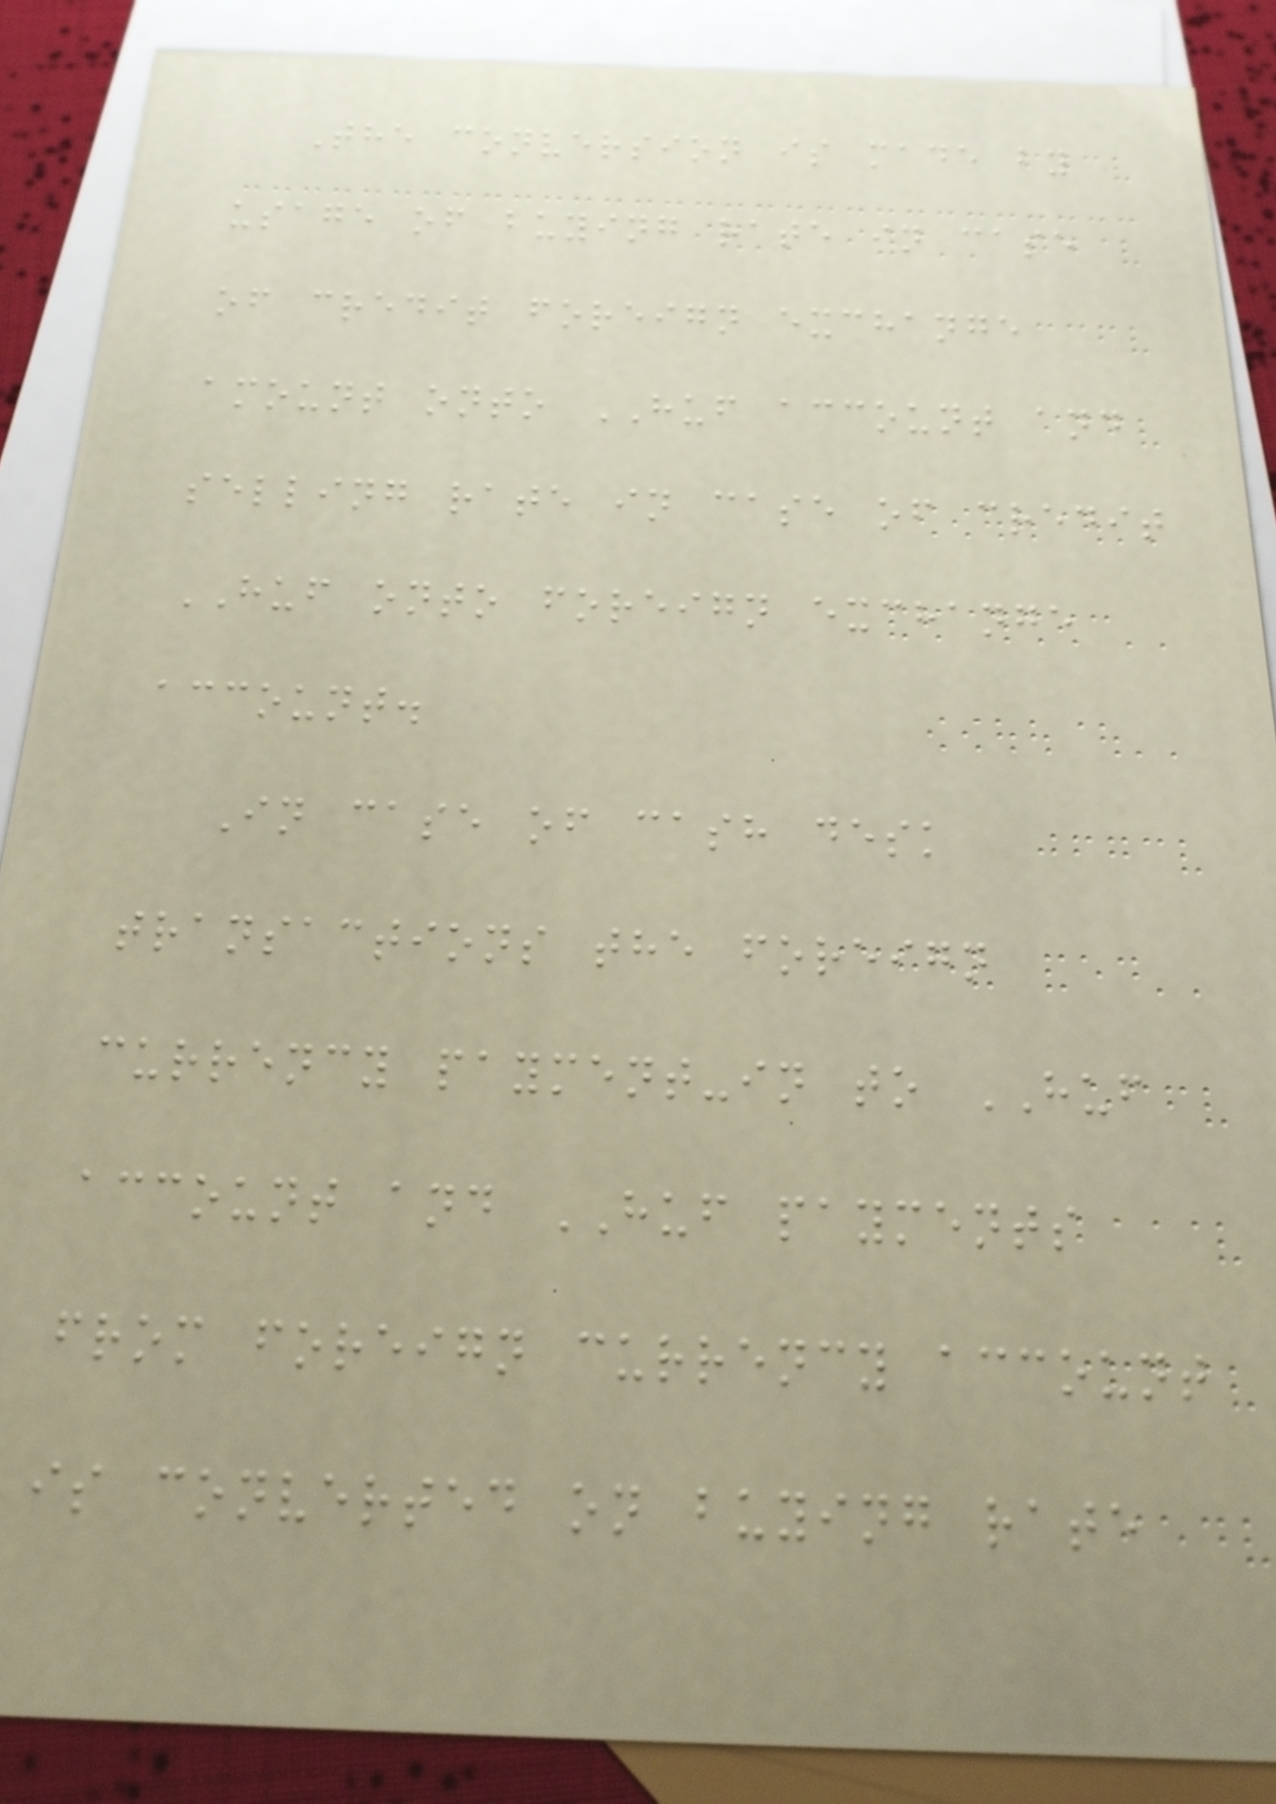The conversion is made by
usage of buying rate in case
of credit foreign exchange
amount onto HUF account and
selling rate in case of credit
HUF onto foreign exchange
account.
In case of cash desk
transactions the foreign
currency payment-in to HUF
account and HUF payments
from foreign currency account
is converted on buying rate
